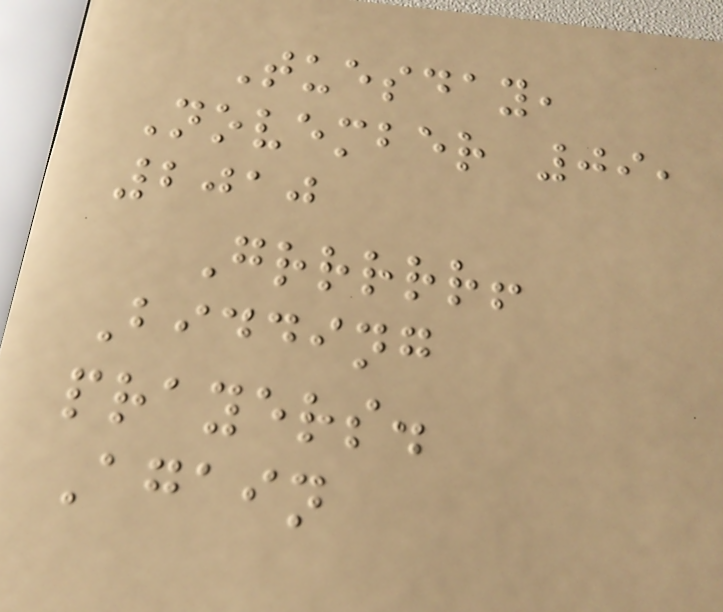Tuesday,
November 09,
2010
Grrrrr!
Bidding
prayers.
Again
